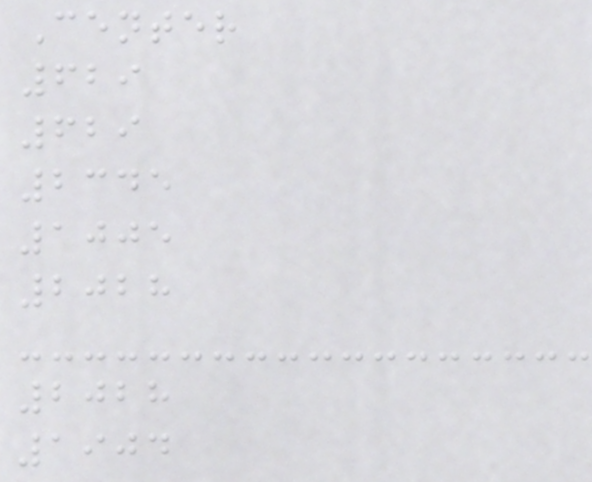Center
629
629
2345
1005
2028
2028
1904
